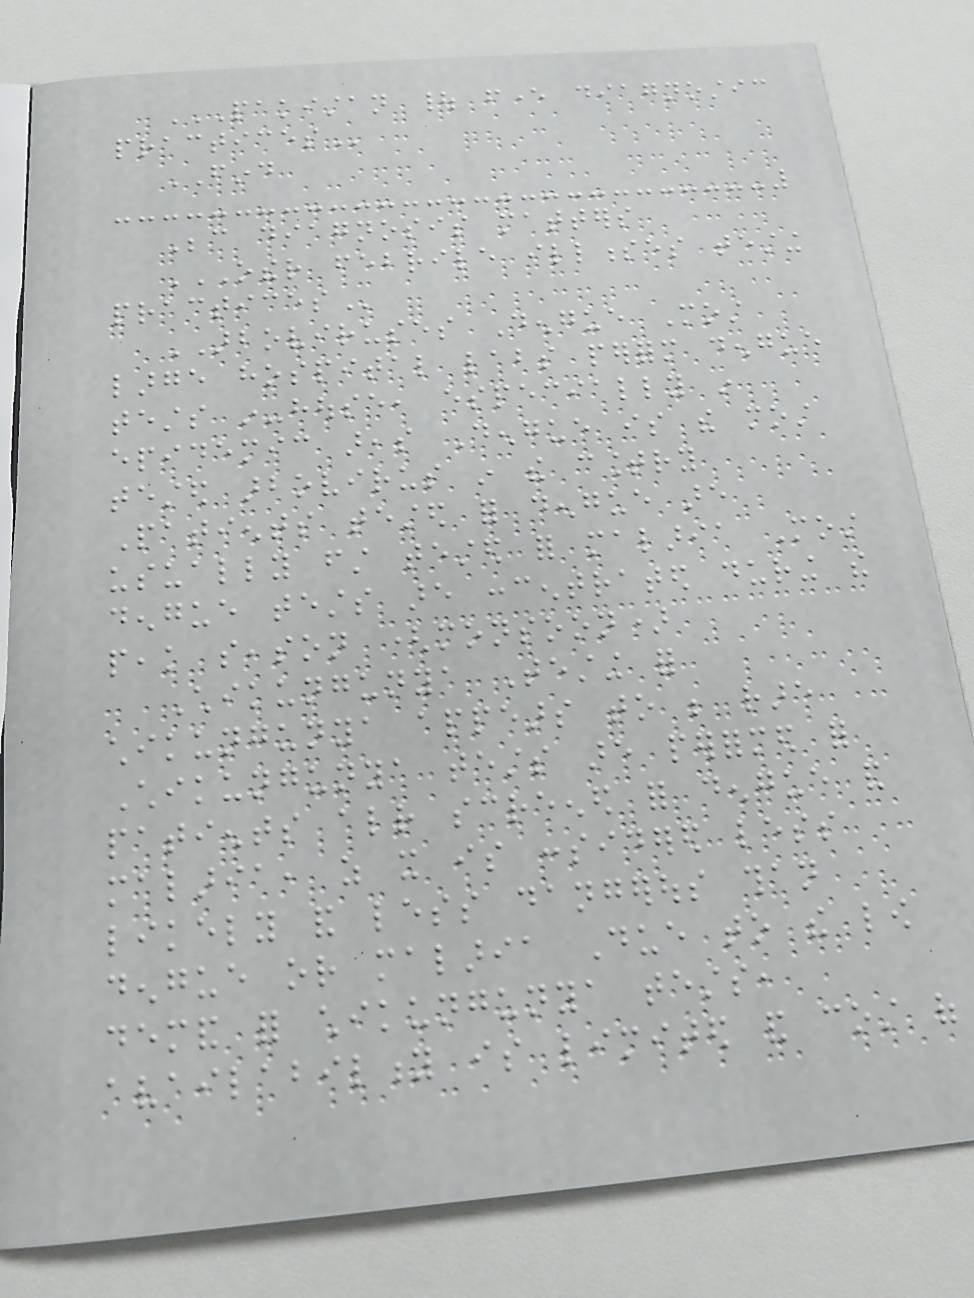PAKISTAN | FEVER DIAGNOSTIC
PRACTICES
FIND
Because diagnosis matters
OTHER FEBRILE ILLNESSES TESTING
PRACTICES
ARBOVIRUSES Dengue Most
large hospital labs perform dengue
tests in-house, especially in
epidemic areas Dengue is the most
tested arbovirus in the country
Patients tested for dengue are
usually first tested for malaria Most
dengue tests are concentrated during the
peak season (monsoon)
Chikungunya Testing for
chikungunya appears to be rare
Chikungunya tests are performed for
patients already screened for dengue and
malaria, as it is considered less
likely and less dangerous than
dengue or malaria Due to the low
demand for chikungunya tests,
availability is limited and cost of
